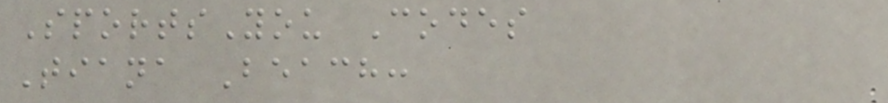SportsYou Codes
Tiana Beach:
